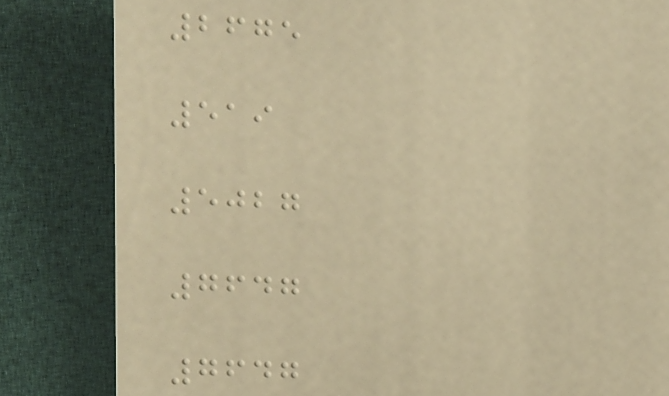2675
519
5027
7647
7647
